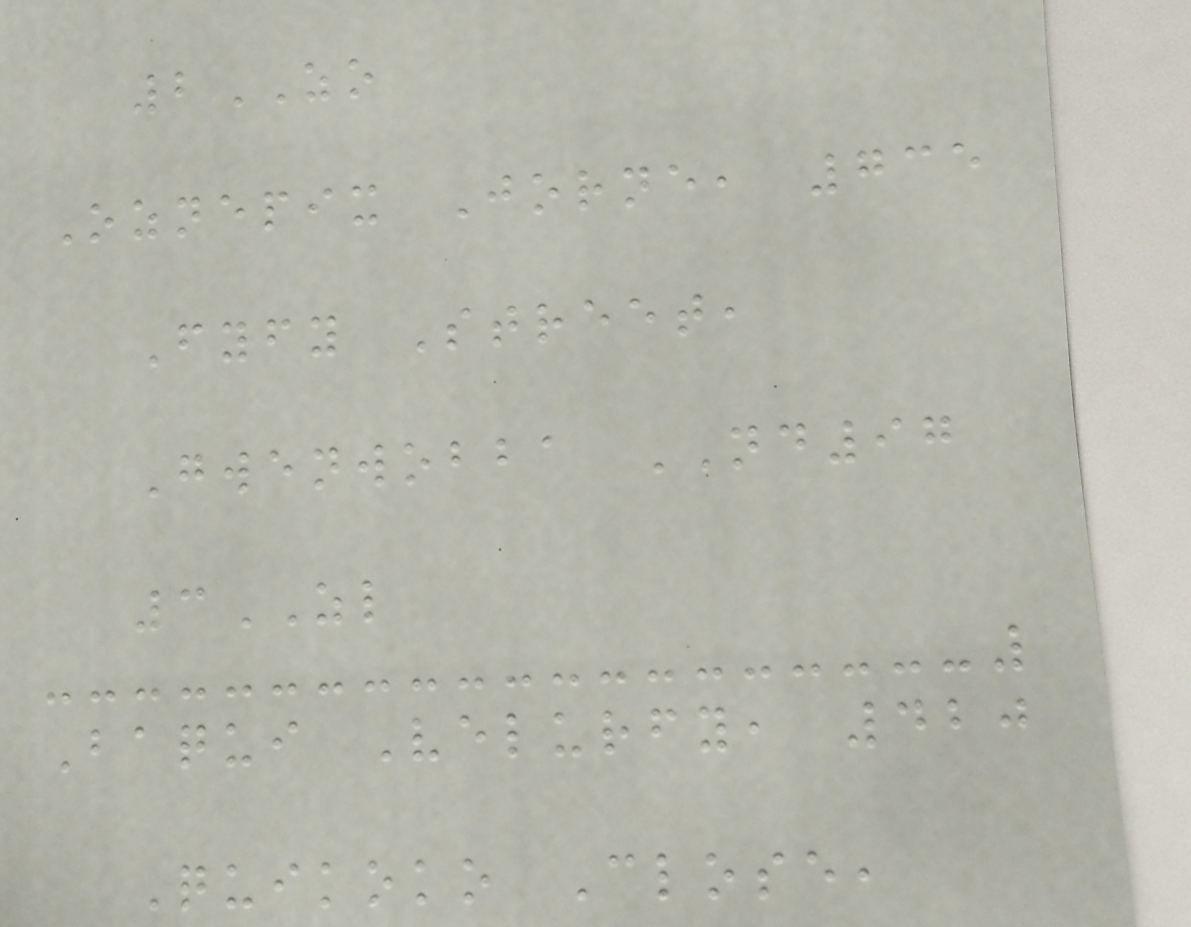2ZO
Oznepix Jorne, 735
Fyfy Street,
Gwenwobba ND97
3ZL
Baqui Velurfy, 420
Quikoko Close,
